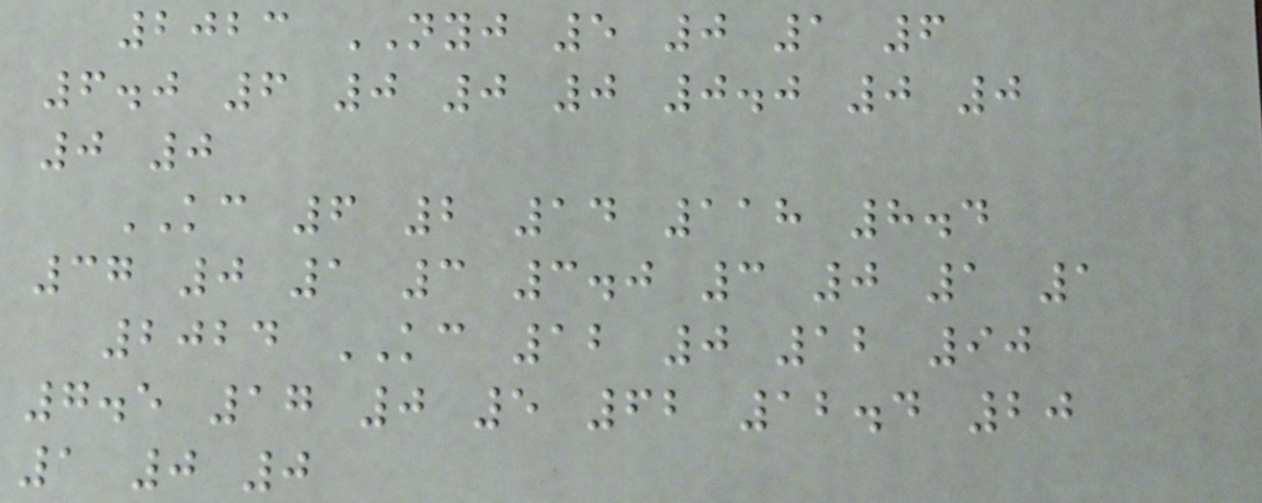2023 NYJ 5 0 1 6
6.0 6 0 0 0 0.0 0 0
0 0
KC 6 2 14 118 8.4
37 0 1 3 3.0 3 0 1 1
2024 KC 12 0 12 90
7.5 17 0 5 62 12.4 20
1 0 0
